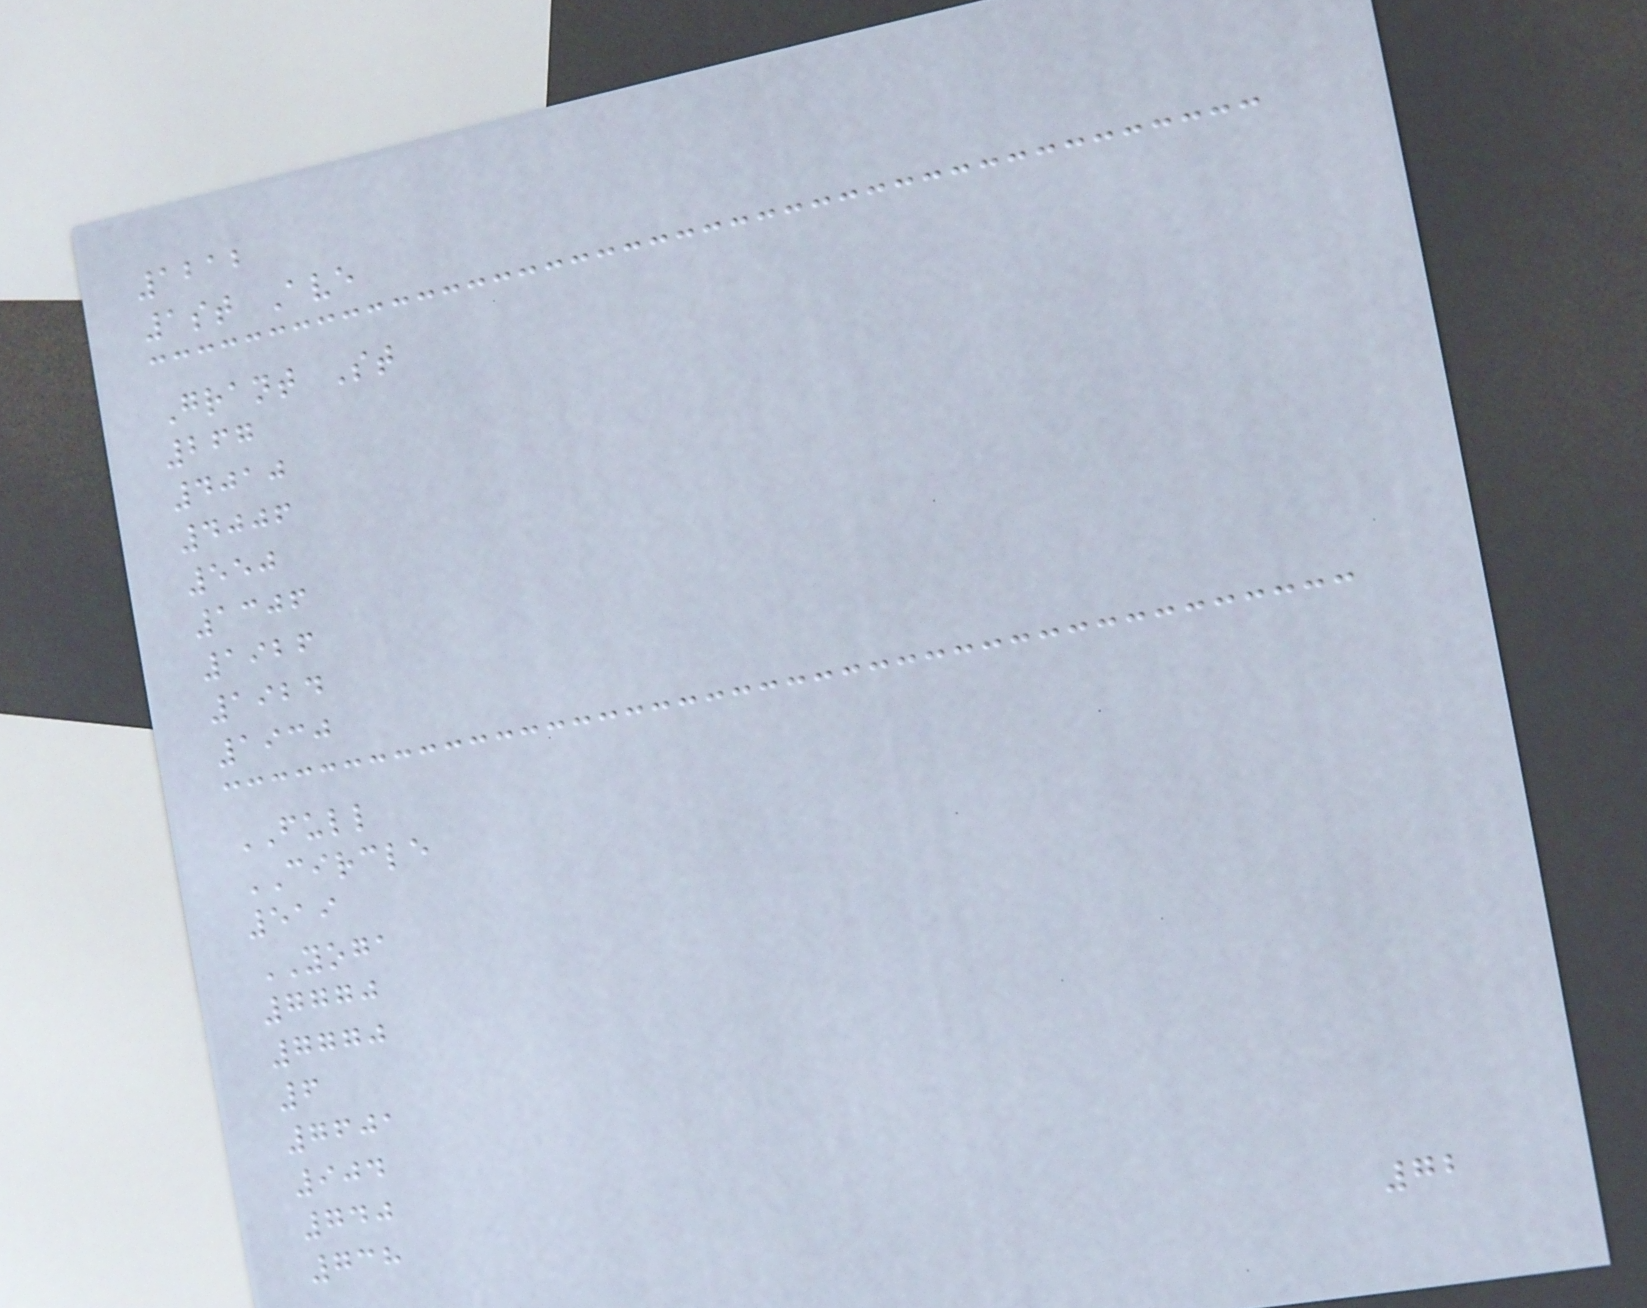1212
1st Ave
Grant St
267
4010
4006
550
1306
1926
1924
1930
FULL
CIRCLE
519
YOGA
7770
7770
6
7601
904
740
738
72
